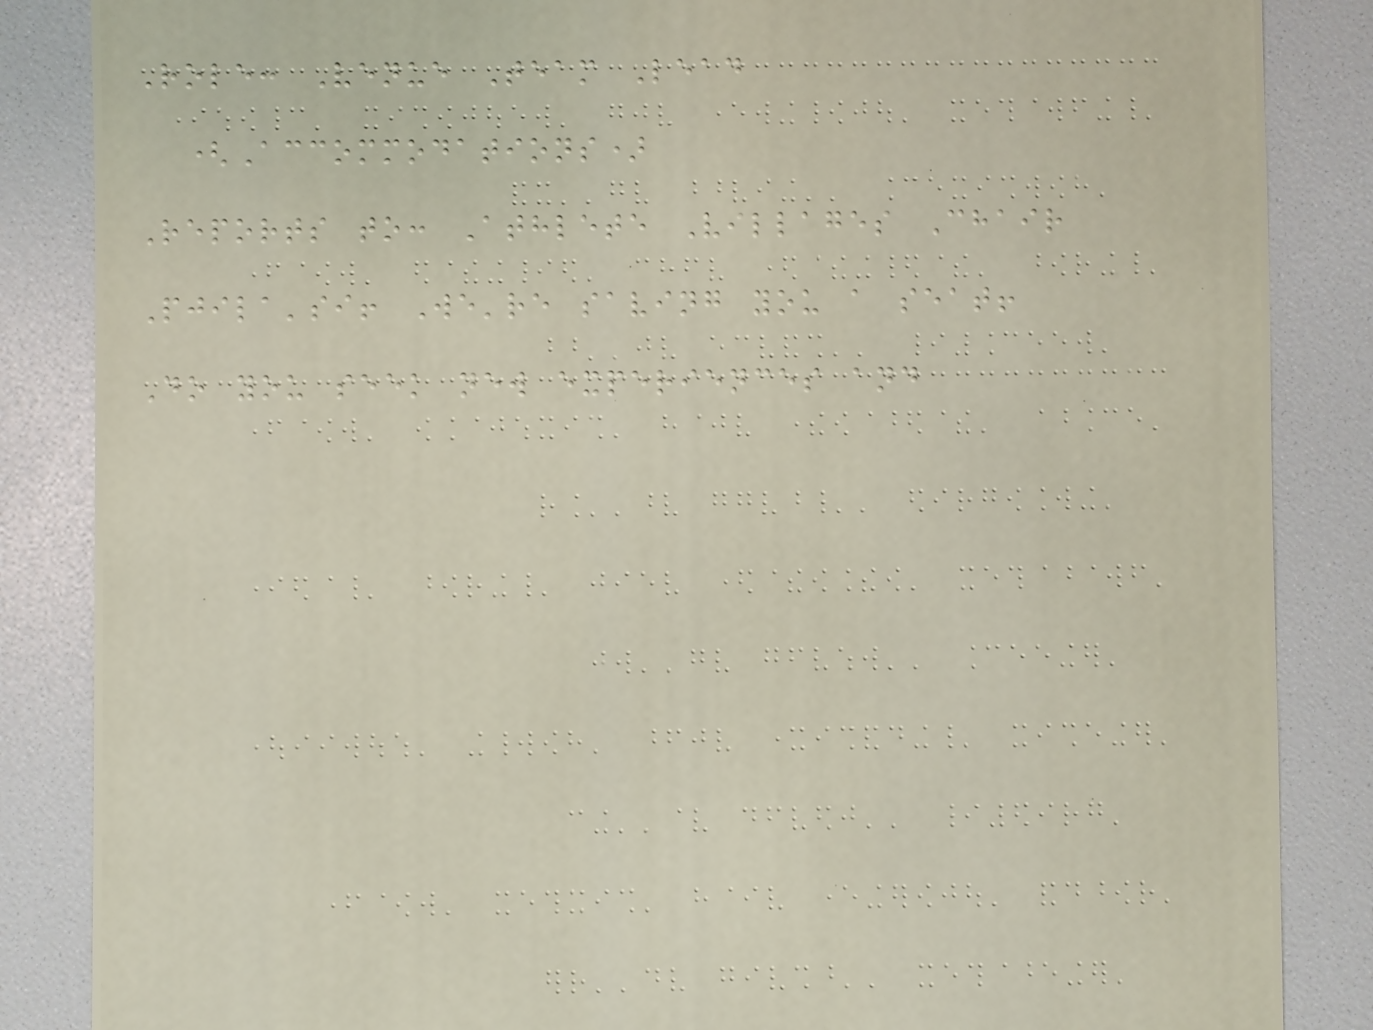Role: Venue Team Lead
(Accommodations)
Reports to: Athlete Villages Chair
Pjila'si! We're saving you a seat!
Do you seek new experiences and
